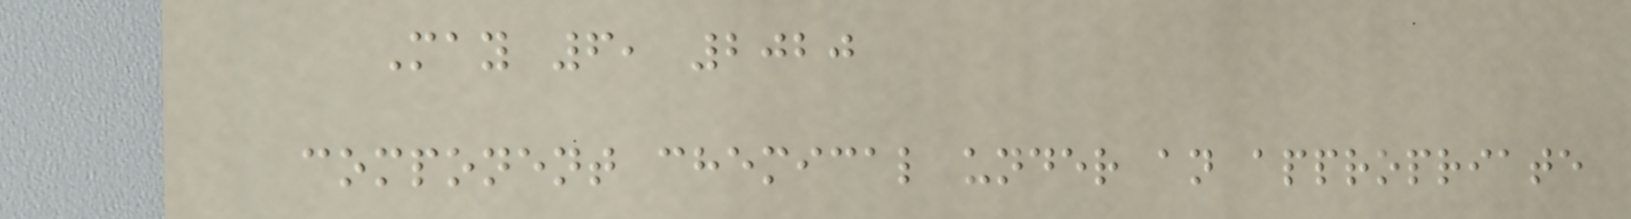May 6, 2020
component chemical under an appropriate
